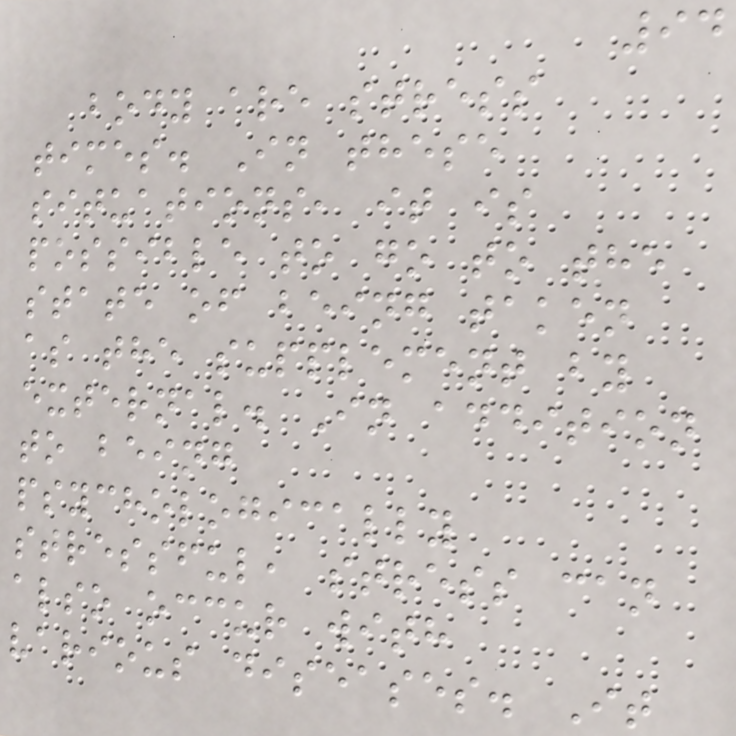94
body are stress
times. In these
situations, it is
possible to go to the
state of being taken
as the supplement by
external. In addition
to being
psychologically
stressful, stress can
also occur with
various diseases. It
